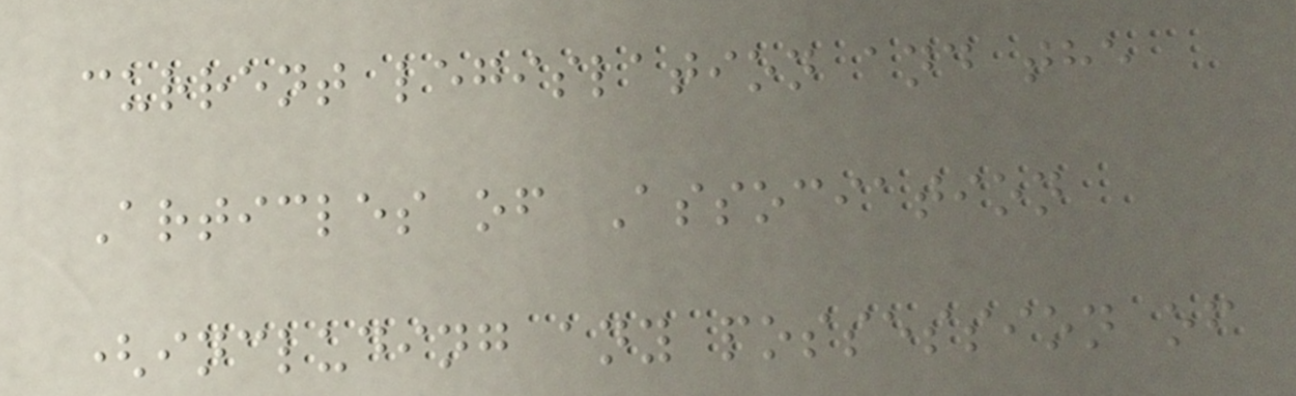current legislation and the
Articles of Association
(including any possession of
